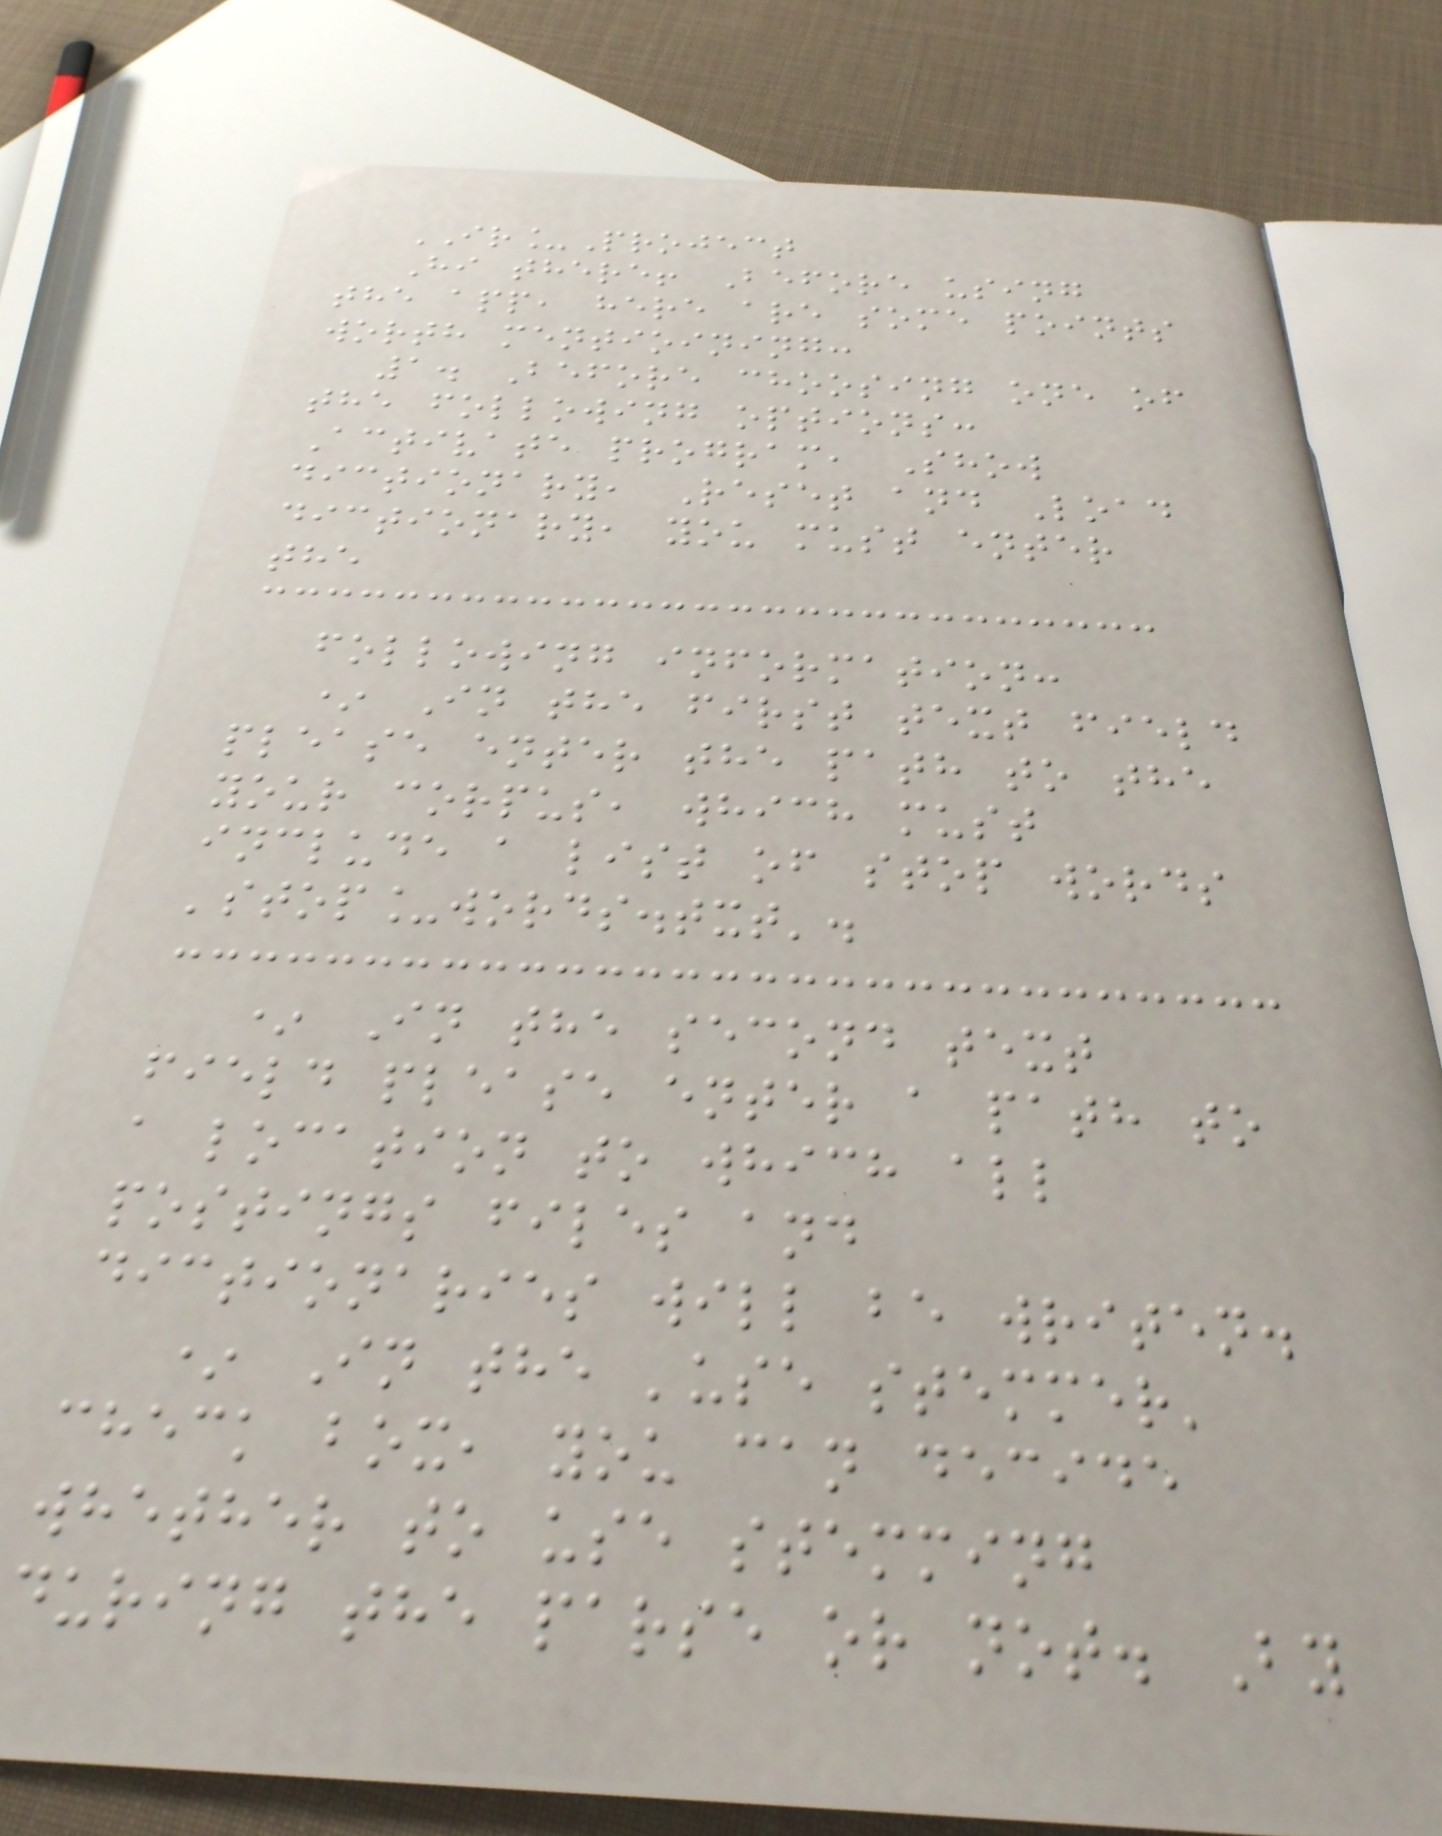IR_Project
Hi there! Before using
the app, here are some points
worth mentioining:
1. Before choosing one of
the following options:
Activate program, Show
dictionary, Reset and Load
dictionary, you must enter
the
following information:
* In the first text field
please enter the path to the
your corpus, which must
include a list of stop words
'stop_words.txt'.
* In the second text
field please enter a path to
a location to which all
postings files and
dictionaries will be writen.
* In the 'use stemmer'
check box, you can decide
whether to use stemming
during the parse or not. By
